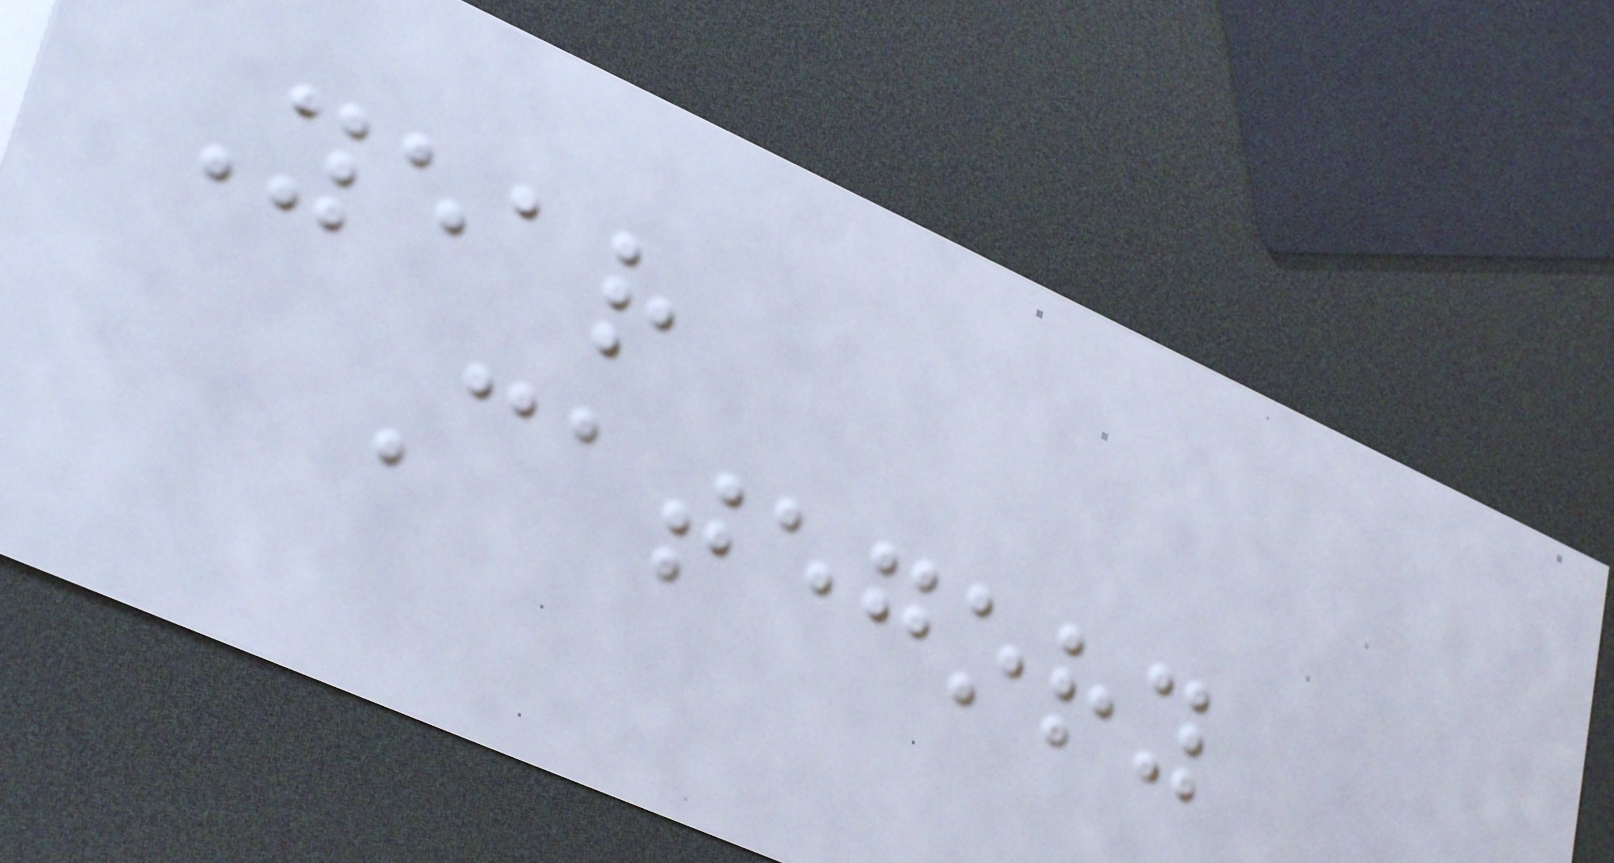Year
Category
